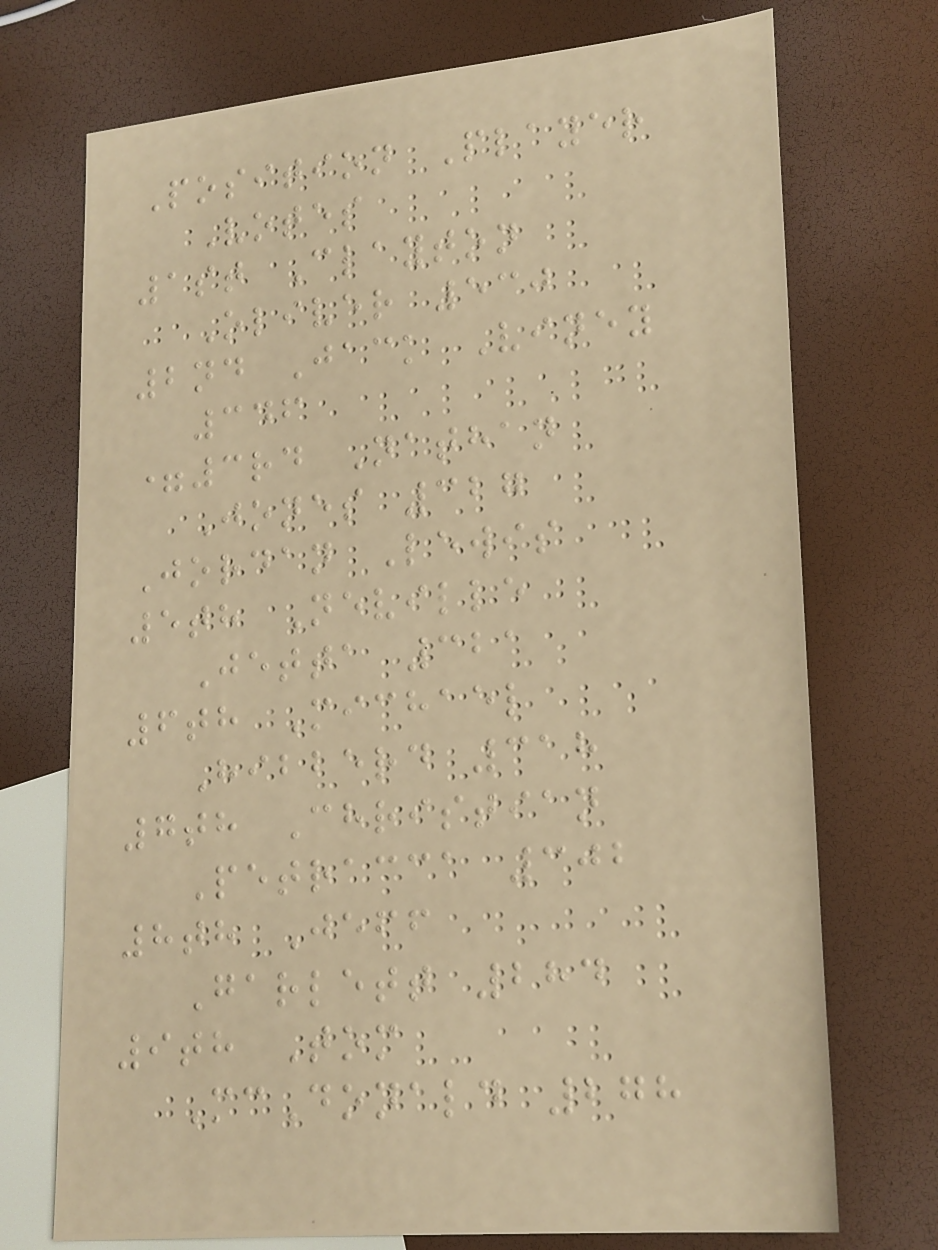Position Player
Votes
1st Clayton
Oliver 530
2nd Jack Viney
346
=3rd Nathan
Jones 327
Jordan Lewis
5th Neville
Jetta 321
6th Michael
Hibberd 318
7th Christian
Petracca 302
8th Jeff
Garlett 284
9th Tom
McDonald 278
